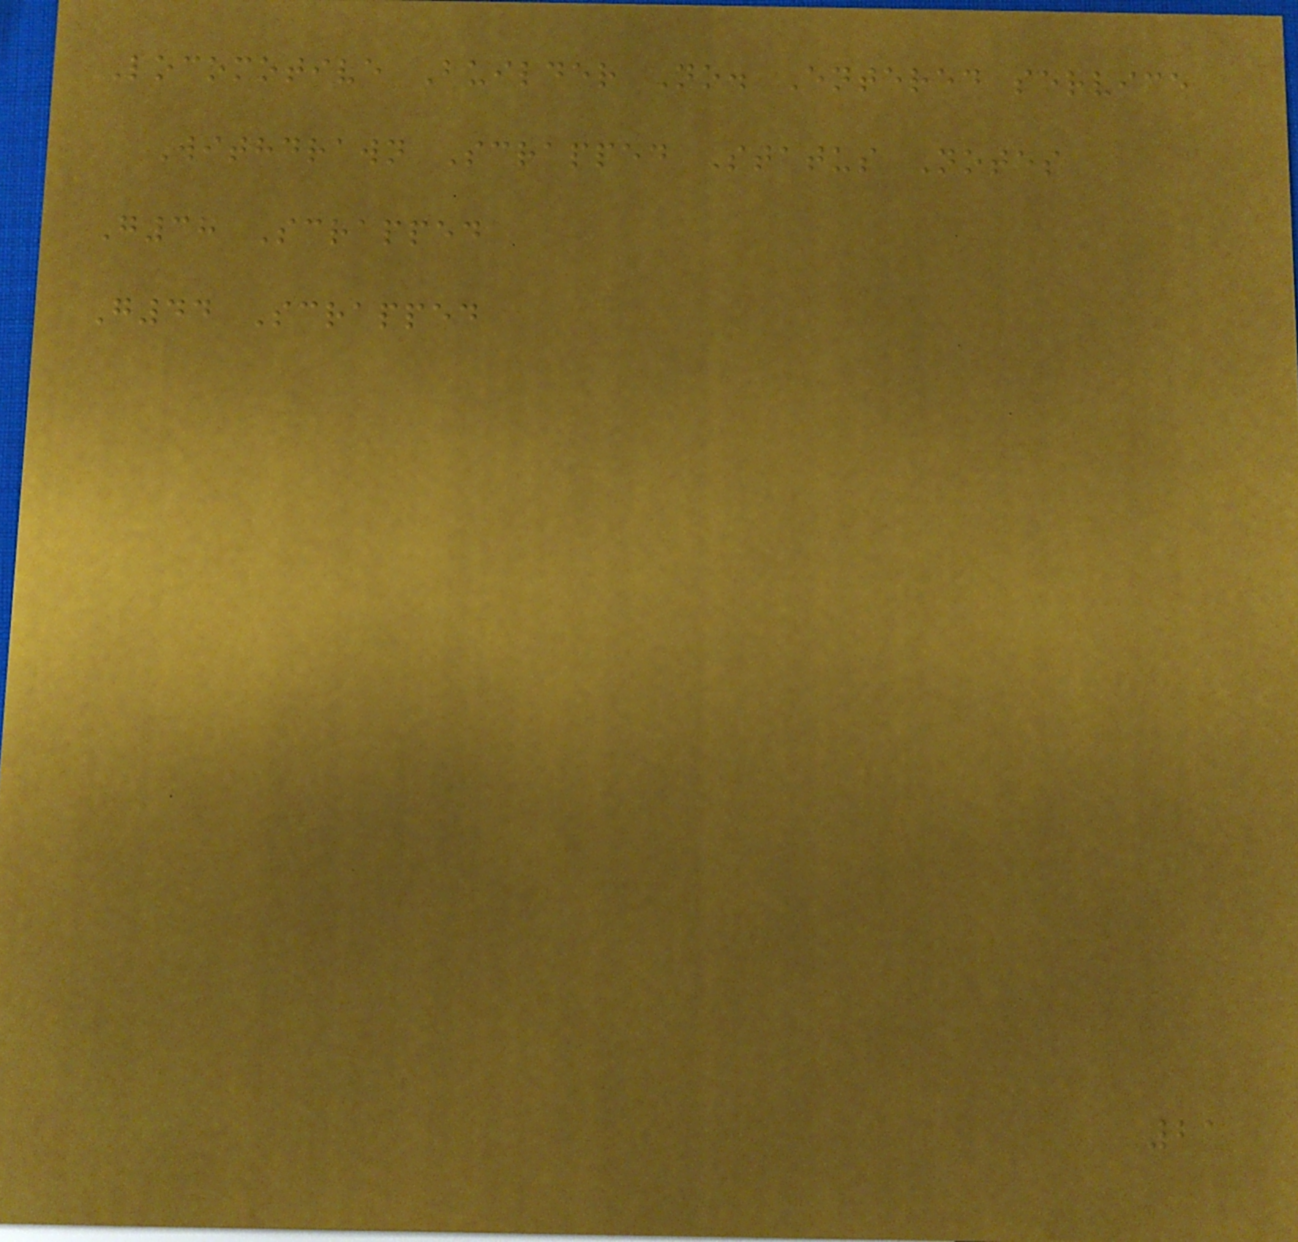Locomotive Builder No. Entered service
Withdrawn Scrapped Status Notes
G38 Scrapped
G44 Scrapped
21
